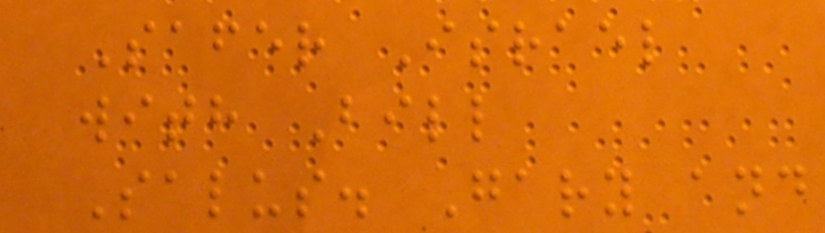Safer Israel
with Bill
Salus. Gary and
